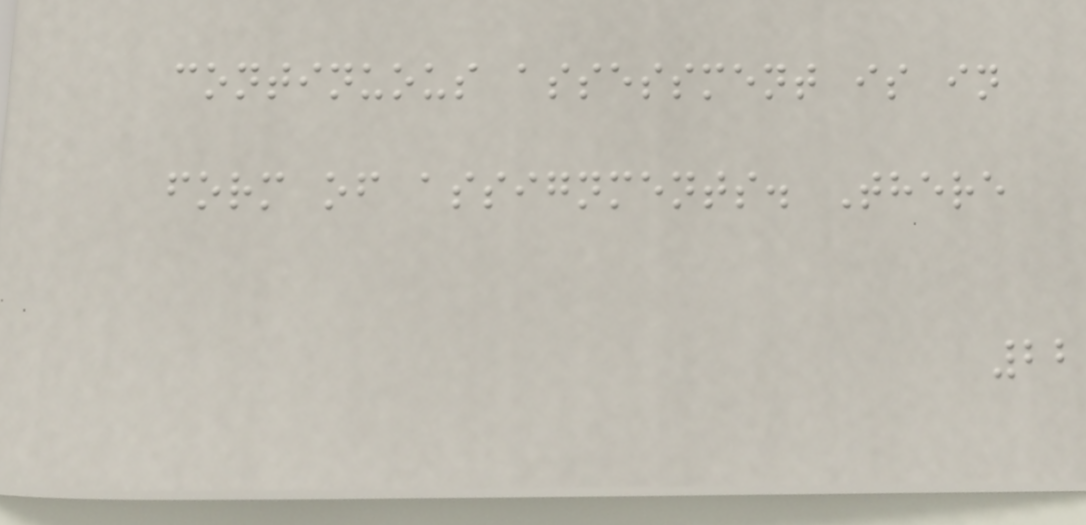continuous assessment is in
form of assignments. There
22
